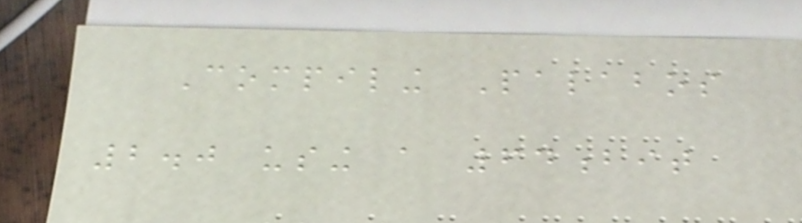Compiling Palabos
2.0 using a 64bit
